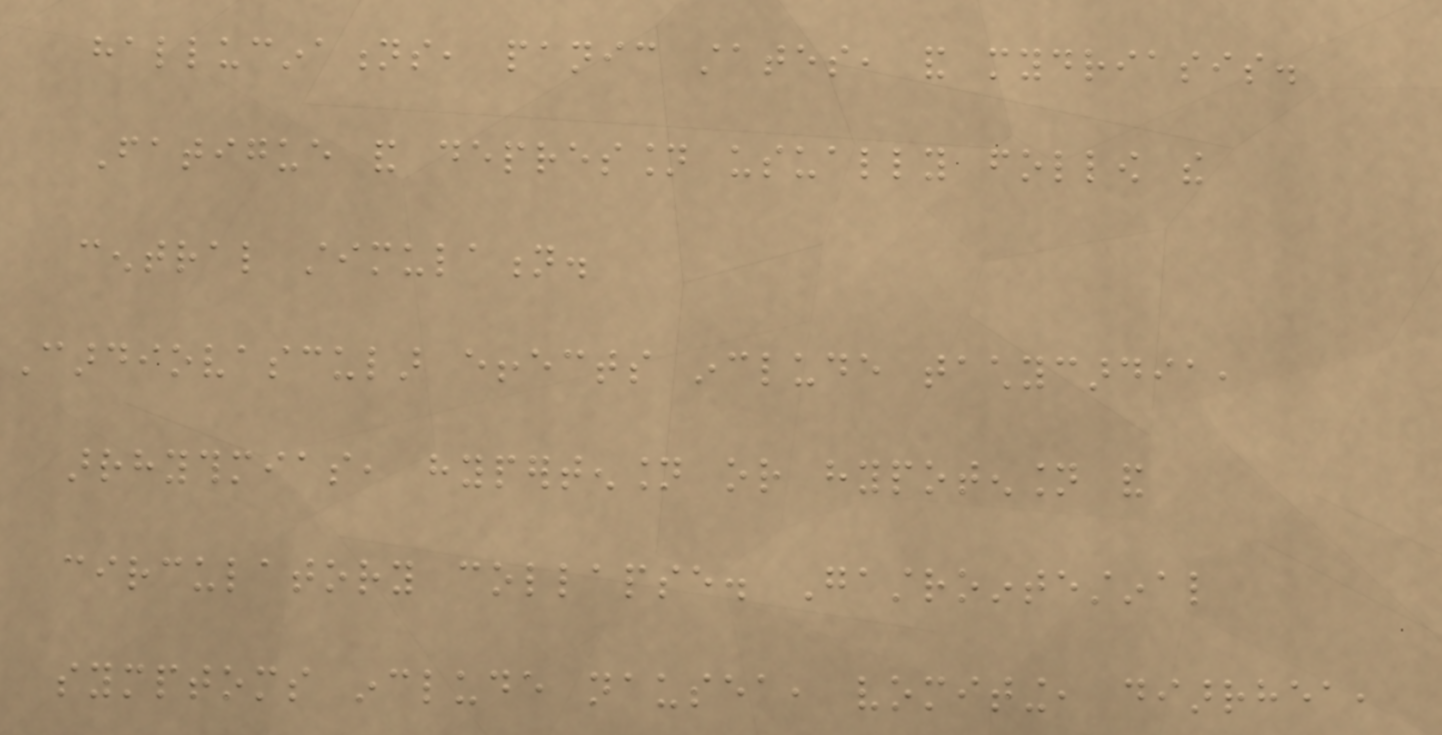hallucinations, panic states, and mydriasis.
Fatigue and depression usually follow the
central stimulation.
Cardiovascular effects include tachycardia,
arrhythmias, hypertension or hypotension and
circulatory collapse. Gastrointestinal
symptoms include nausea, vomiting, diarrhea,
